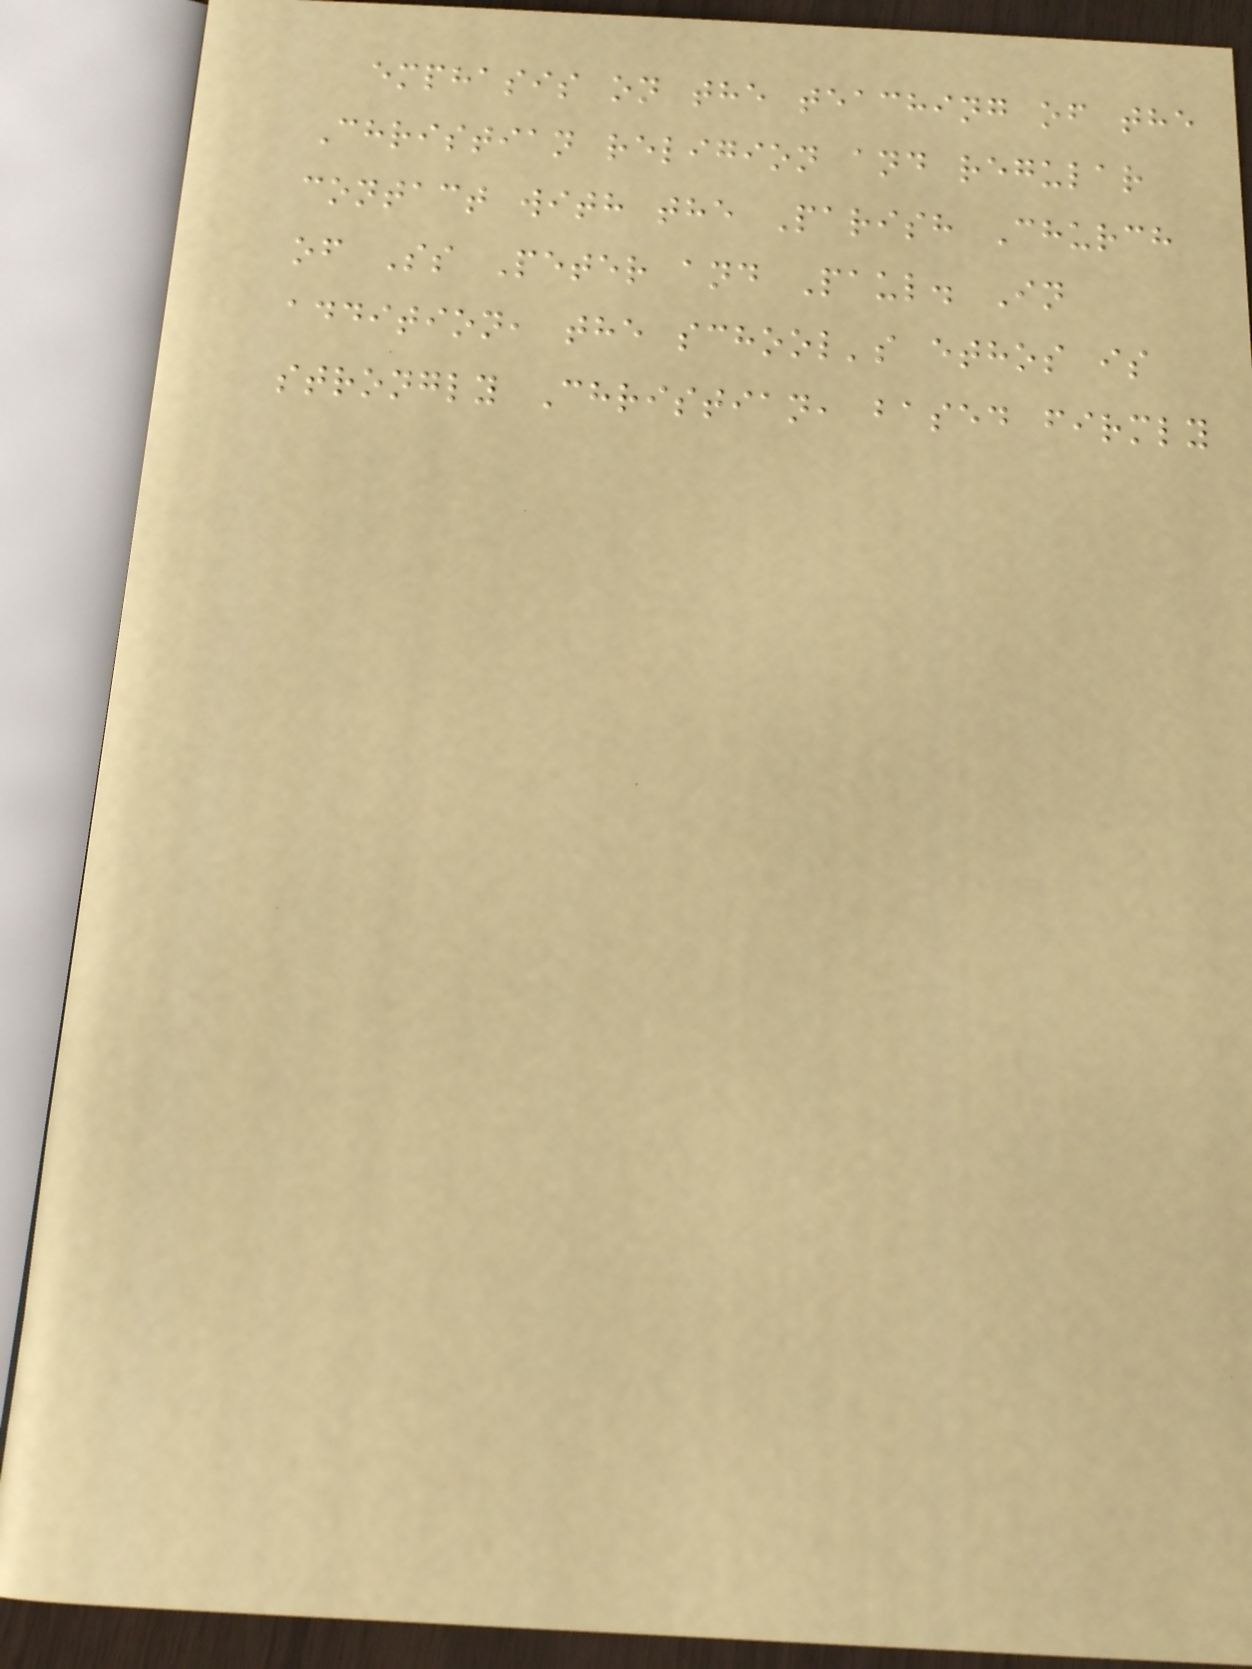emphasis on the teaching of the
Christian religion and regular
contact with the Parish Church
of Ss Peter and Paul. In
addition, the school's ethos is
strongly Christian, based firmly
